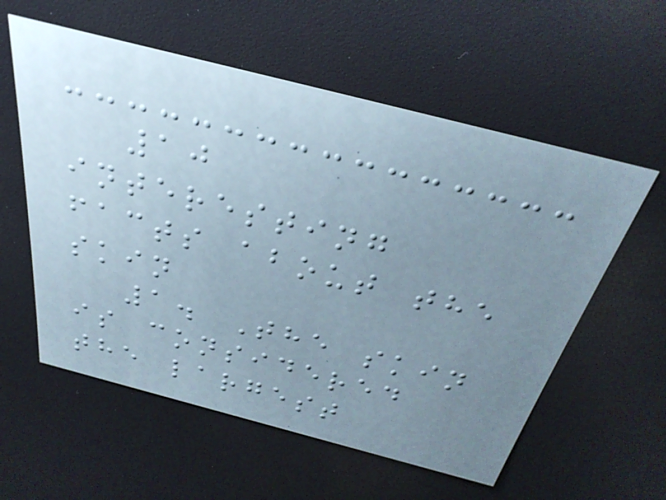10
interesting
facts about the
skin
1. The skin
is considered
the largest
